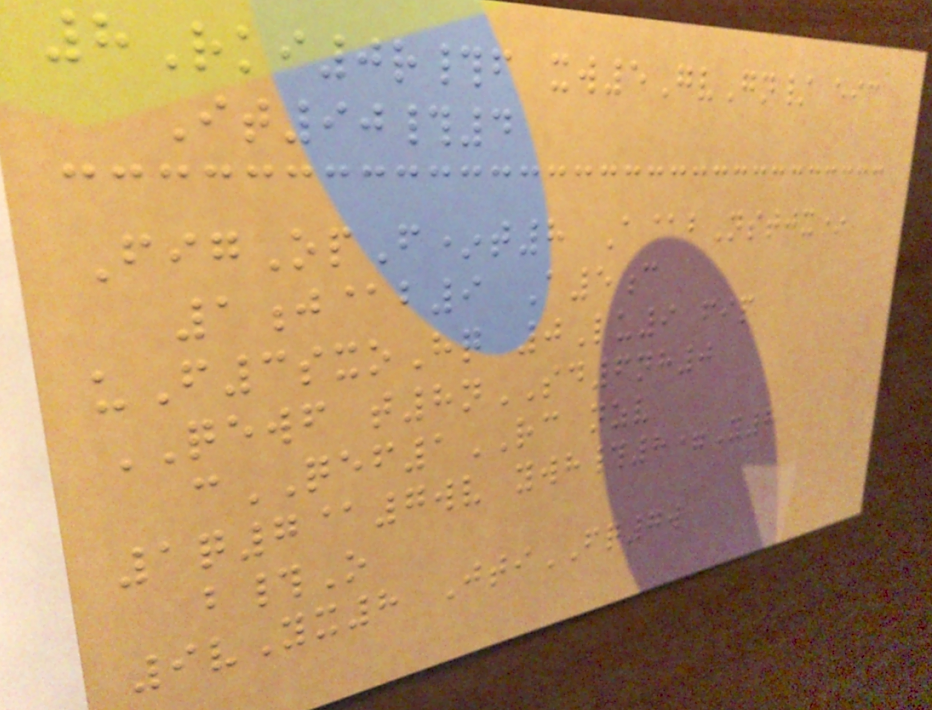8Rki0r#f xw5GvGn/ eic
It90#4
FigOpF*t8 A@bNstjx*
1j@b9 A5c
uF3sxoHq 0Lu9 fip
QEWF t8nSD6nh0
cQEF1RC nzv
1q7@7wv ywh#8=Y8
b#O
9vYx8 JtiFQ7w
